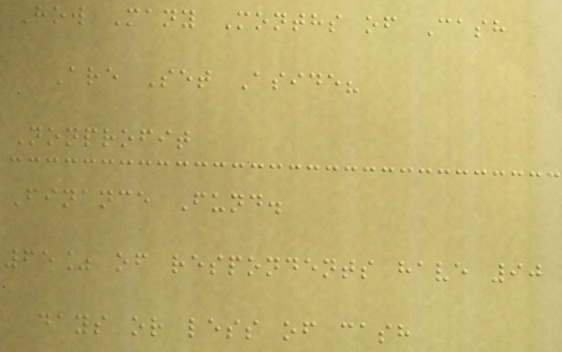How Many Months of Cash
Are Set Aside?
Nonprofit
Finance Fund.
65% of respondents have 90
days or less of cash
